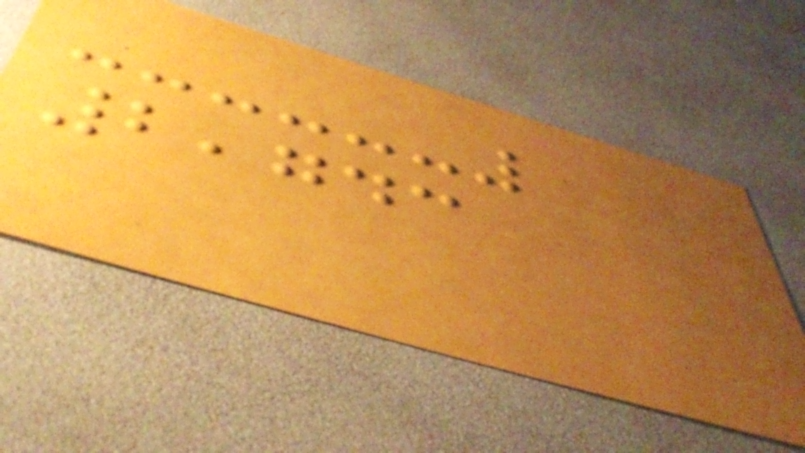2,743
